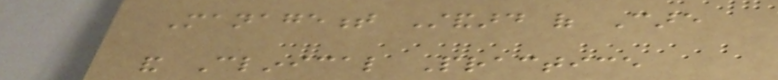Management Standard of Care
and Clinical Practice
